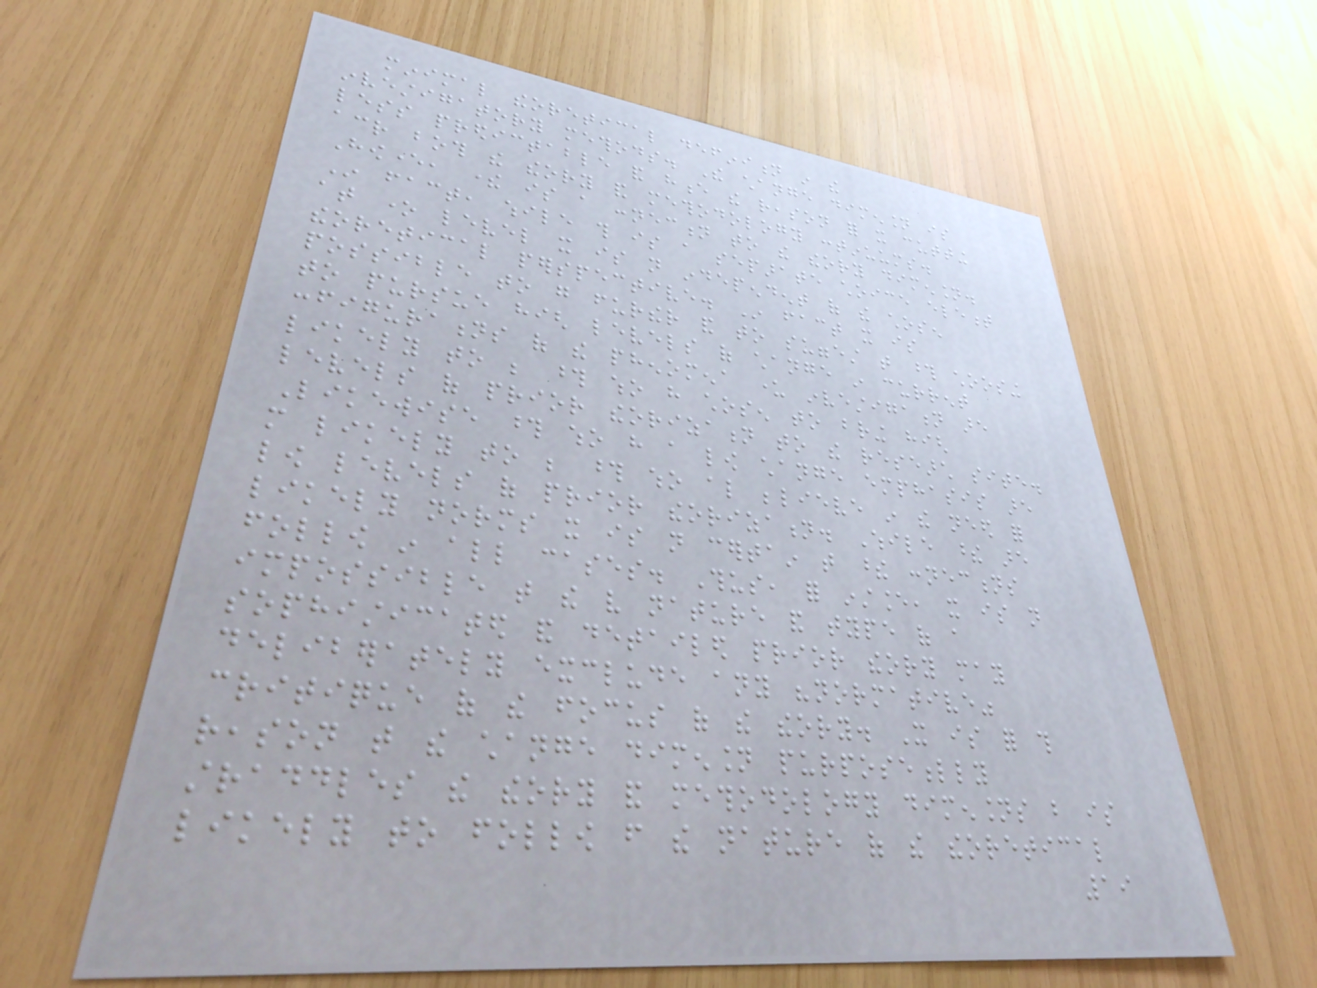minimal theoretical definition in the
investigatory methods. The change dimension is
less predictable and hence the reason for it cutting
across both the theory and methodology continuums.
However, there is a connection to the theory dimension.
In fact, while this is a separate choice element
at one level it is not independent of the chosen
theoretical perspective. In fact it is
possible to go further and to suggest that those choosing
to pursue high levels of change in current
configurations of the phenomena under investigation are
likely to be those who have chosen to bring high
levels of prior theorization to the research site.
Likewise those who have a low change emphasis are
more likely to be those who also believe in the need for
low levels of prior theorization. While these are
likely norms it is not certain that these connections
follow in all cases. Thus, for instance, it is not
impossible that the very nature and type of a
sophisticated and detailed prior theory may
deliberately exclude any "normative"
critique of the focus of the theory. It is for this
reason that the change dimension purposefully
straddles the theory and methodology dimensions but is
likely to follow from the nature of the theoretical
19
